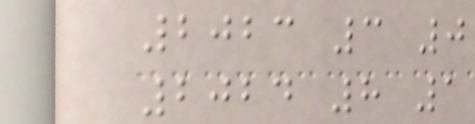2023 3 0
2024 8 1
